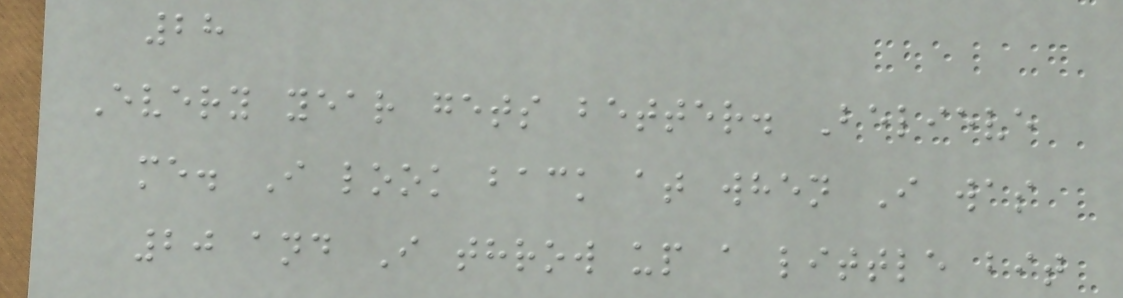28
Every year gets better. Believe
me. I look back at when I was
20 and I throw up a little bit
